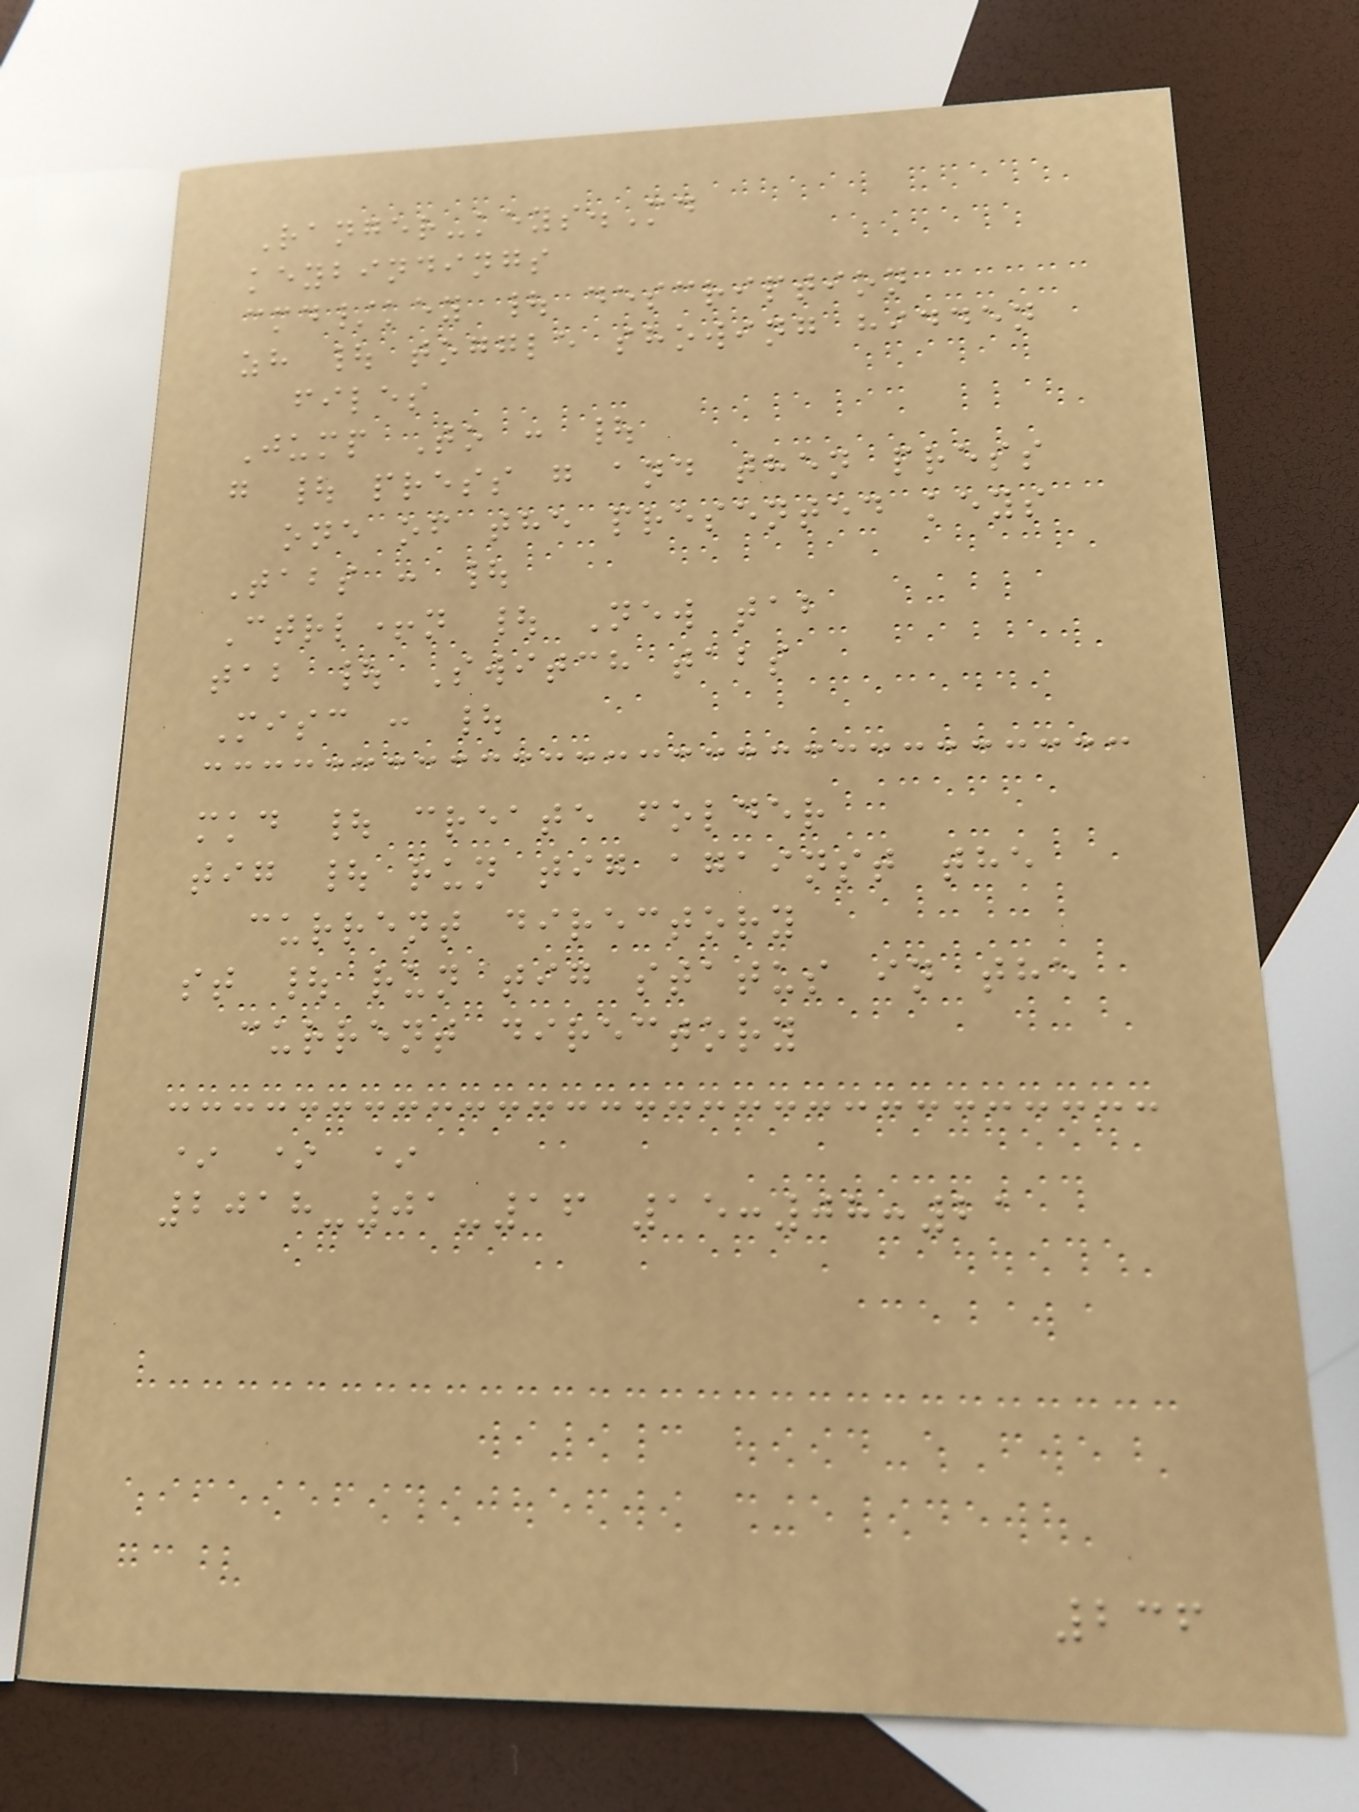Ranger-keys.Md
keybindings
cmd/key | description
zh | toggle showing hidden
files
Jump To : |
g | press g and then press
one of the presented keys
Tabs : |
Ctrl+n | New tab
tab | Switch tabs
Misc : |
mkd | create folder
tig | run tig against the
current directory
st | run tig status in the
current directory
* * *
2018-01-16 15:08:21
236
